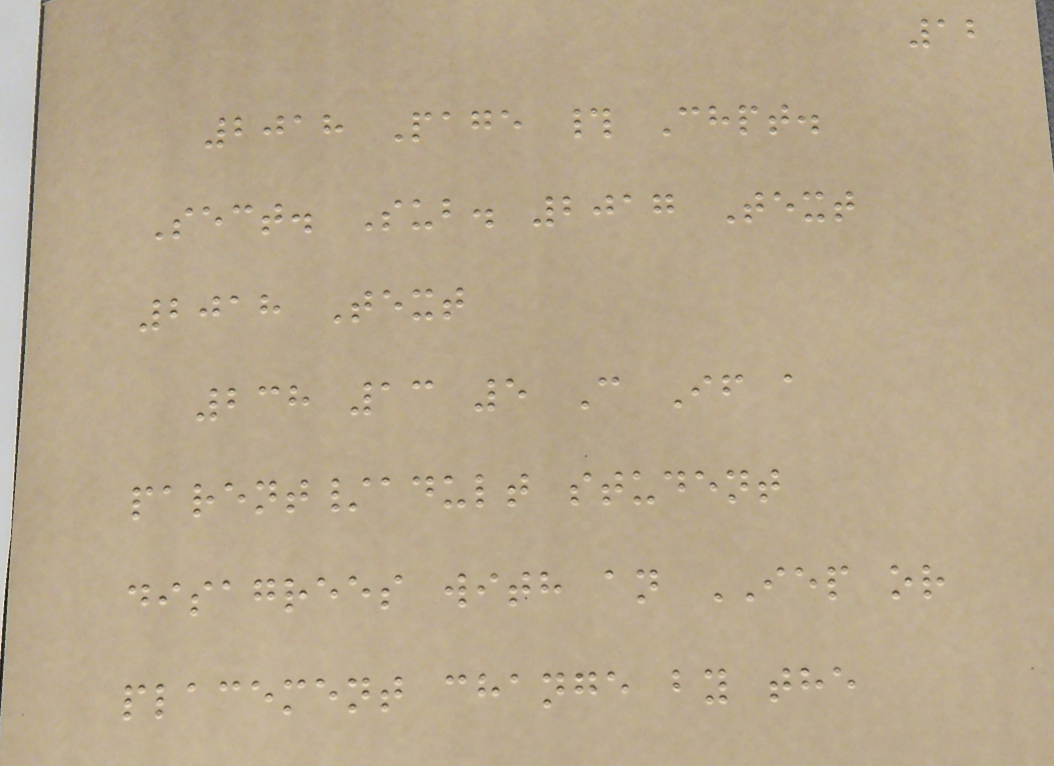12
2018 Page # Chpt.
Sect. Sub. 2017 Text
2018 Text
238 13 5 C If a
parent/adult student
disagrees with an IEP or
placement change by the
